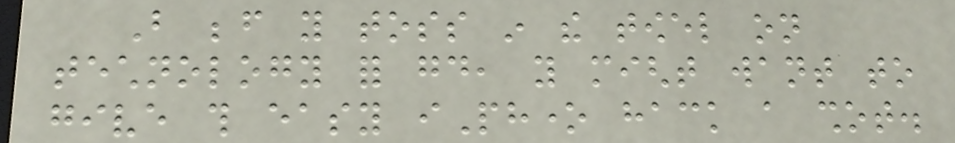But before you toss in the towel on
technology for good, you might want to
give this easy iPhone hack a shot.
